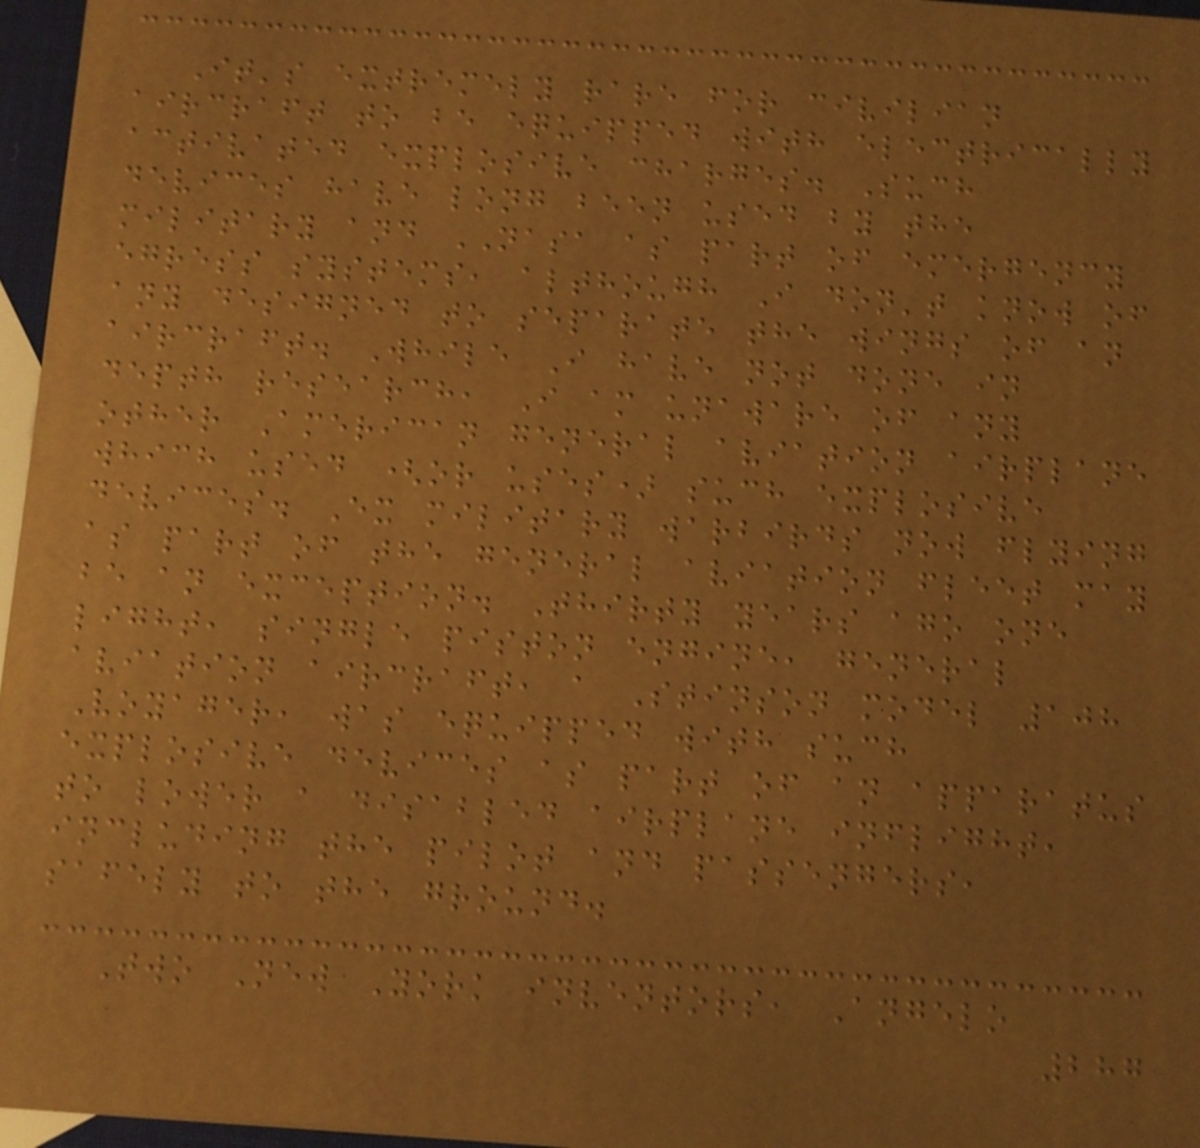It's extremely rare for civilian
aircraft to be equipped with electrically
activated explosive charges. Such
devices have long been used by the
military and NASA as part of emergency
egress systems, although I don't know of
any designed to separate the wings of an
aircraft. While I have not done in
depth research, I am unaware of any
other American general aviation airplane
which used (or uses) such explosive
devices. Ex military warbirds now flying
as part of the general aviation fleet may
be an exception. Thirty years ago one
light, single piston engine, general
aviation aircraft, a Stinson model 108
Voyager, was equipped with such
explosive devices as part of an apparatus
to lower a disabled airplane inflight,
including the pilot and passengers,
safely to the ground.
Two New York inventors, Angelo
287
